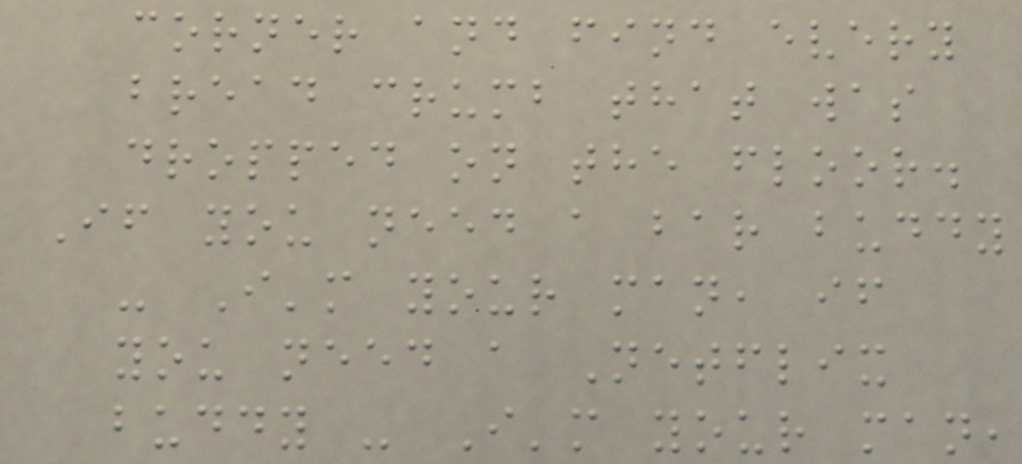corner and find every
bread crumb that was
dropped on the floor.
If you need a bar buddy
- I'm your man, if
you need a Netflix
buddy - I'm your man,
